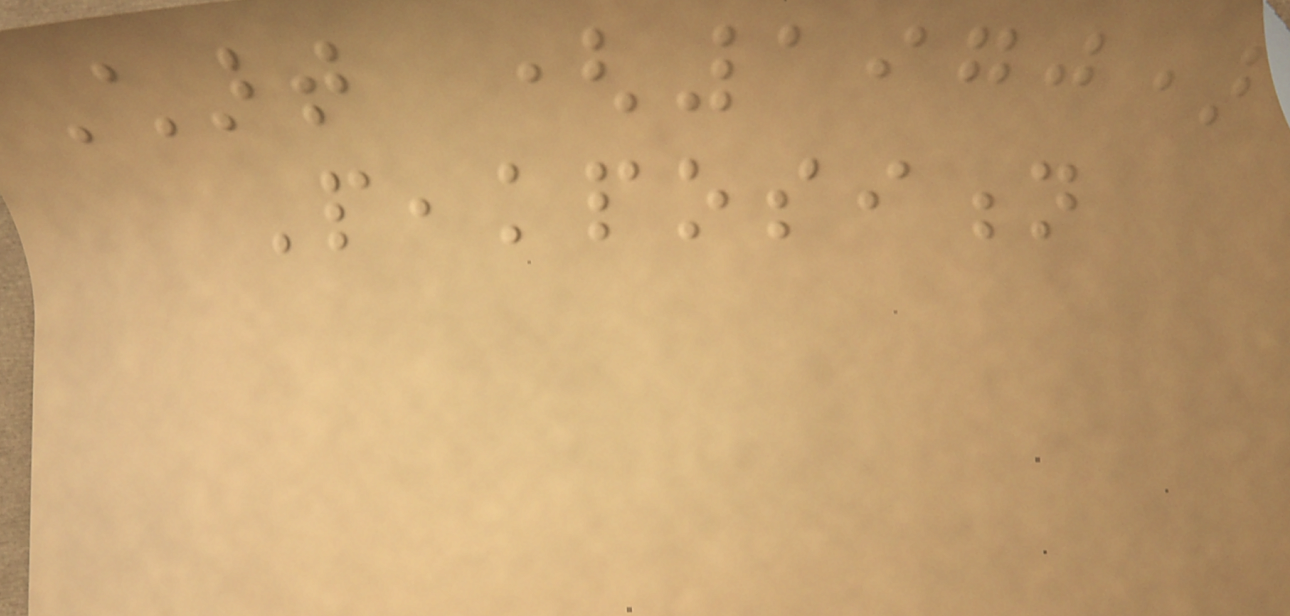Chart (1970)
Peakposition
